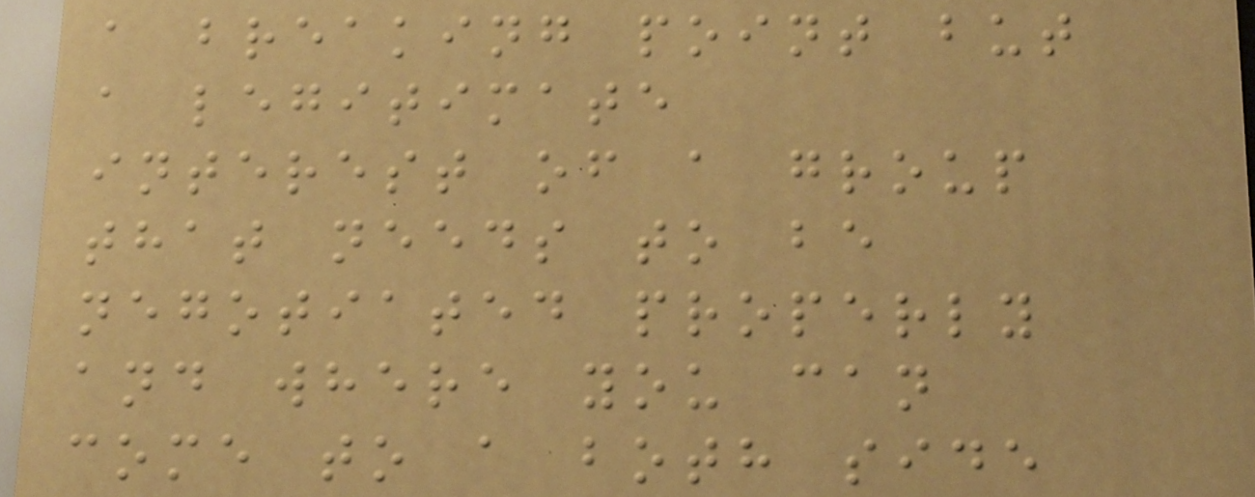a breaking point but
a legitimate
interest of a group
that needs to be
negotiated properly
and where you can
come to a both side
